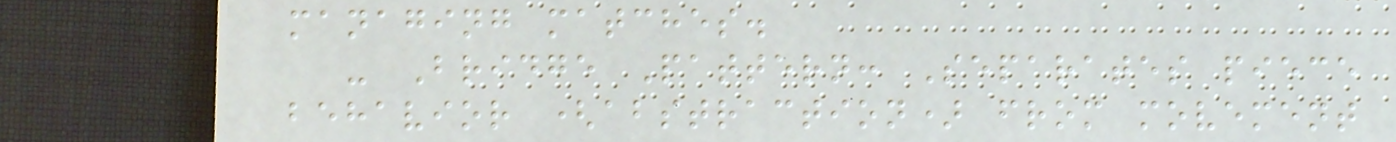managing matches.
- Bridge Pattern: Separates piece
behavior (abstraction) from movement
